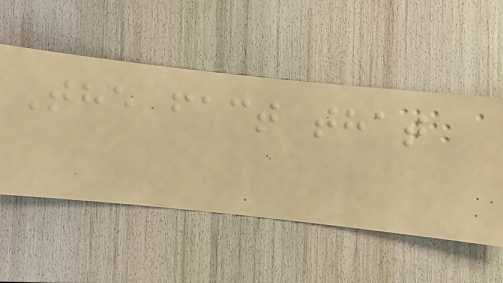The fact that
